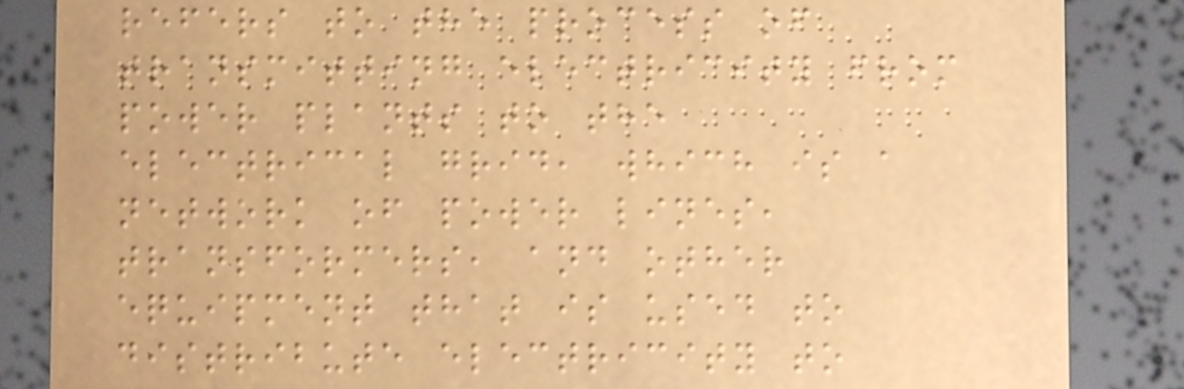refers to the process of
transmitting electricity from
power plants to the
electrical grid, which is a
network of power lines,
transformers, and other
equipment that is used to
distribute electricity to
